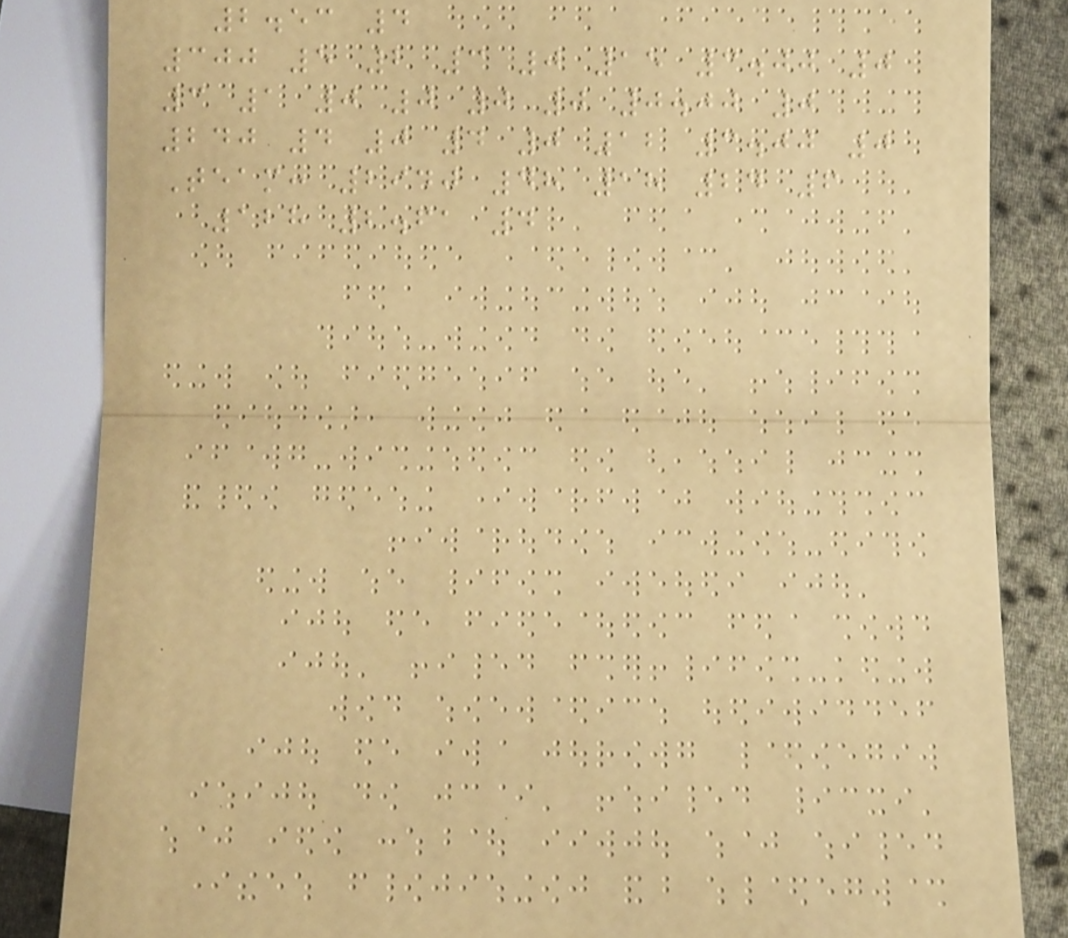2.53 4
300 5 2 3 0 15 3.00 0
3 1 0 0 0 0 0.00 0
240 4 0 4 0 12 3.00 0
Team: 2940 48 18 24 6
128 2.61 4
